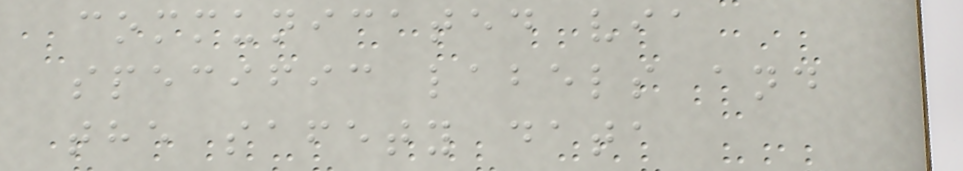communicated via
specific labels and
the safety data
